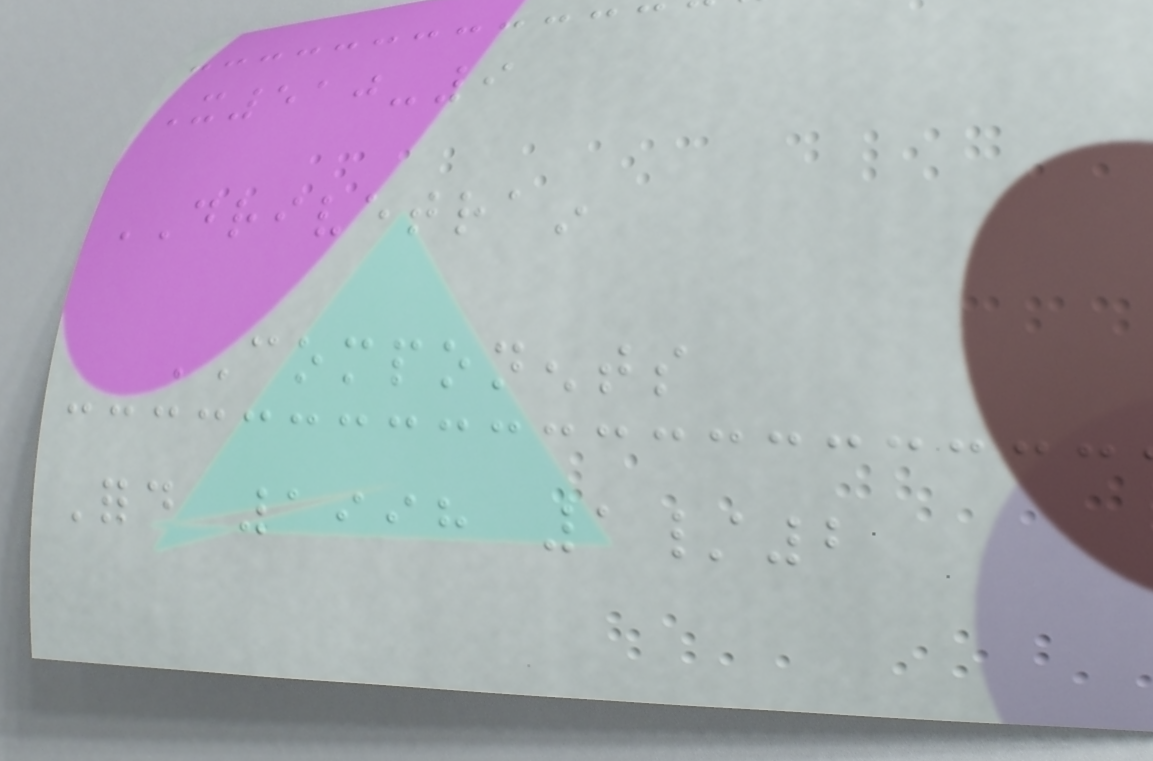X510-9
DRIVETRAIN
COMPONENTS
Ford 1998 1/2
